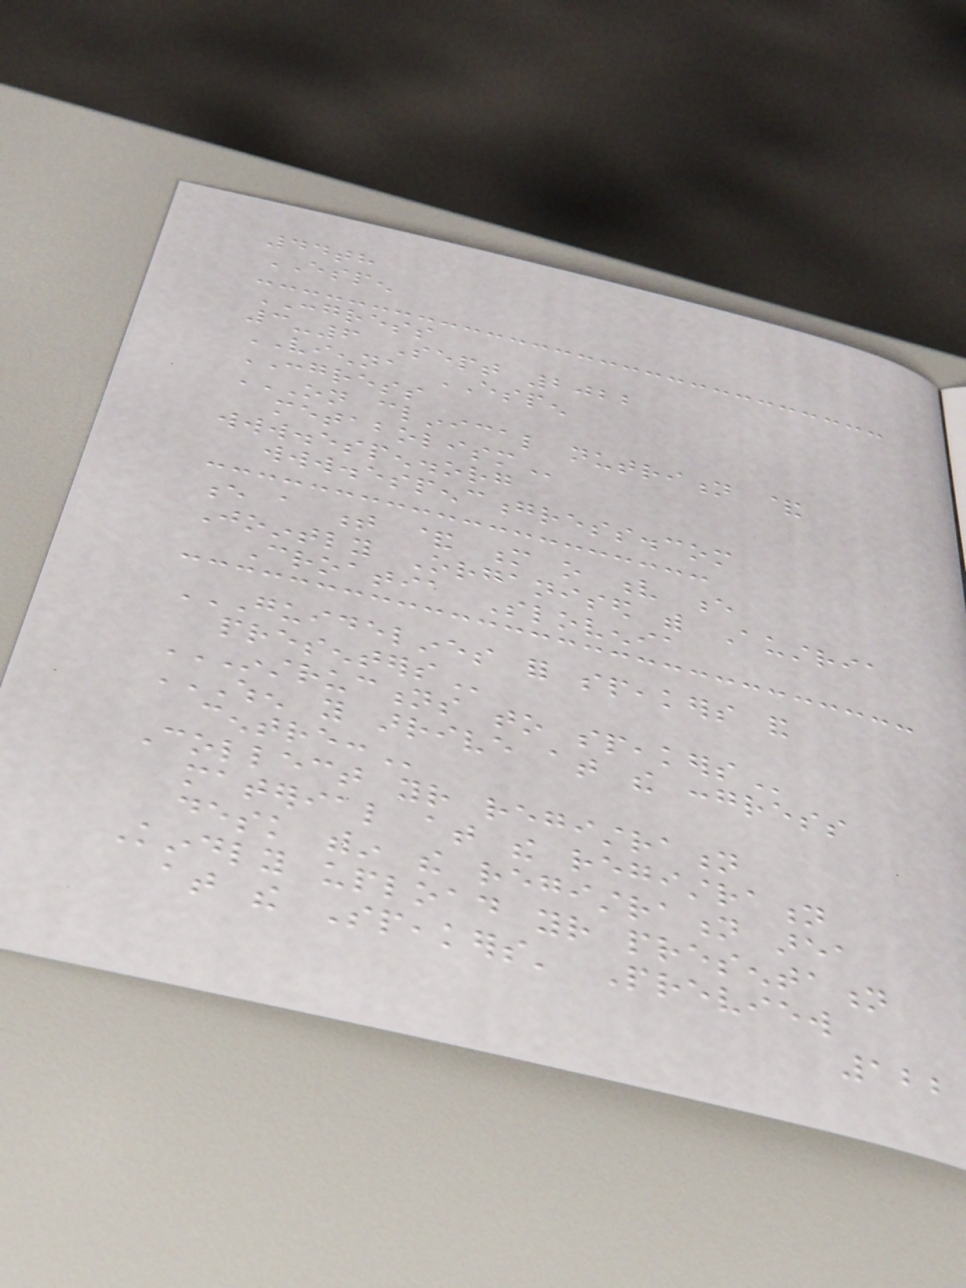44th
ESPEN
CONGRESS
3-6 Sept 2022
VIENNA ESPEN
CONGRESS
ON CLINICAL NUTRITION &
METABOLISM
www.espen.org
www.espencongress.com
e a t & m o v e
Jointly Organised with Austria
Croatia Slovenia
GUIDELINES FOR SPEAKERS AND
PRESENTERS
INSTRUCTIONS TO SPEAKERS
WHEN YOU ARRIVE AT THE CONGRESS
CENTRE:
Collect your registration
material at the registration
desk within the registration area
Kindly upload your presentation
at the Speakers' Preview
122
